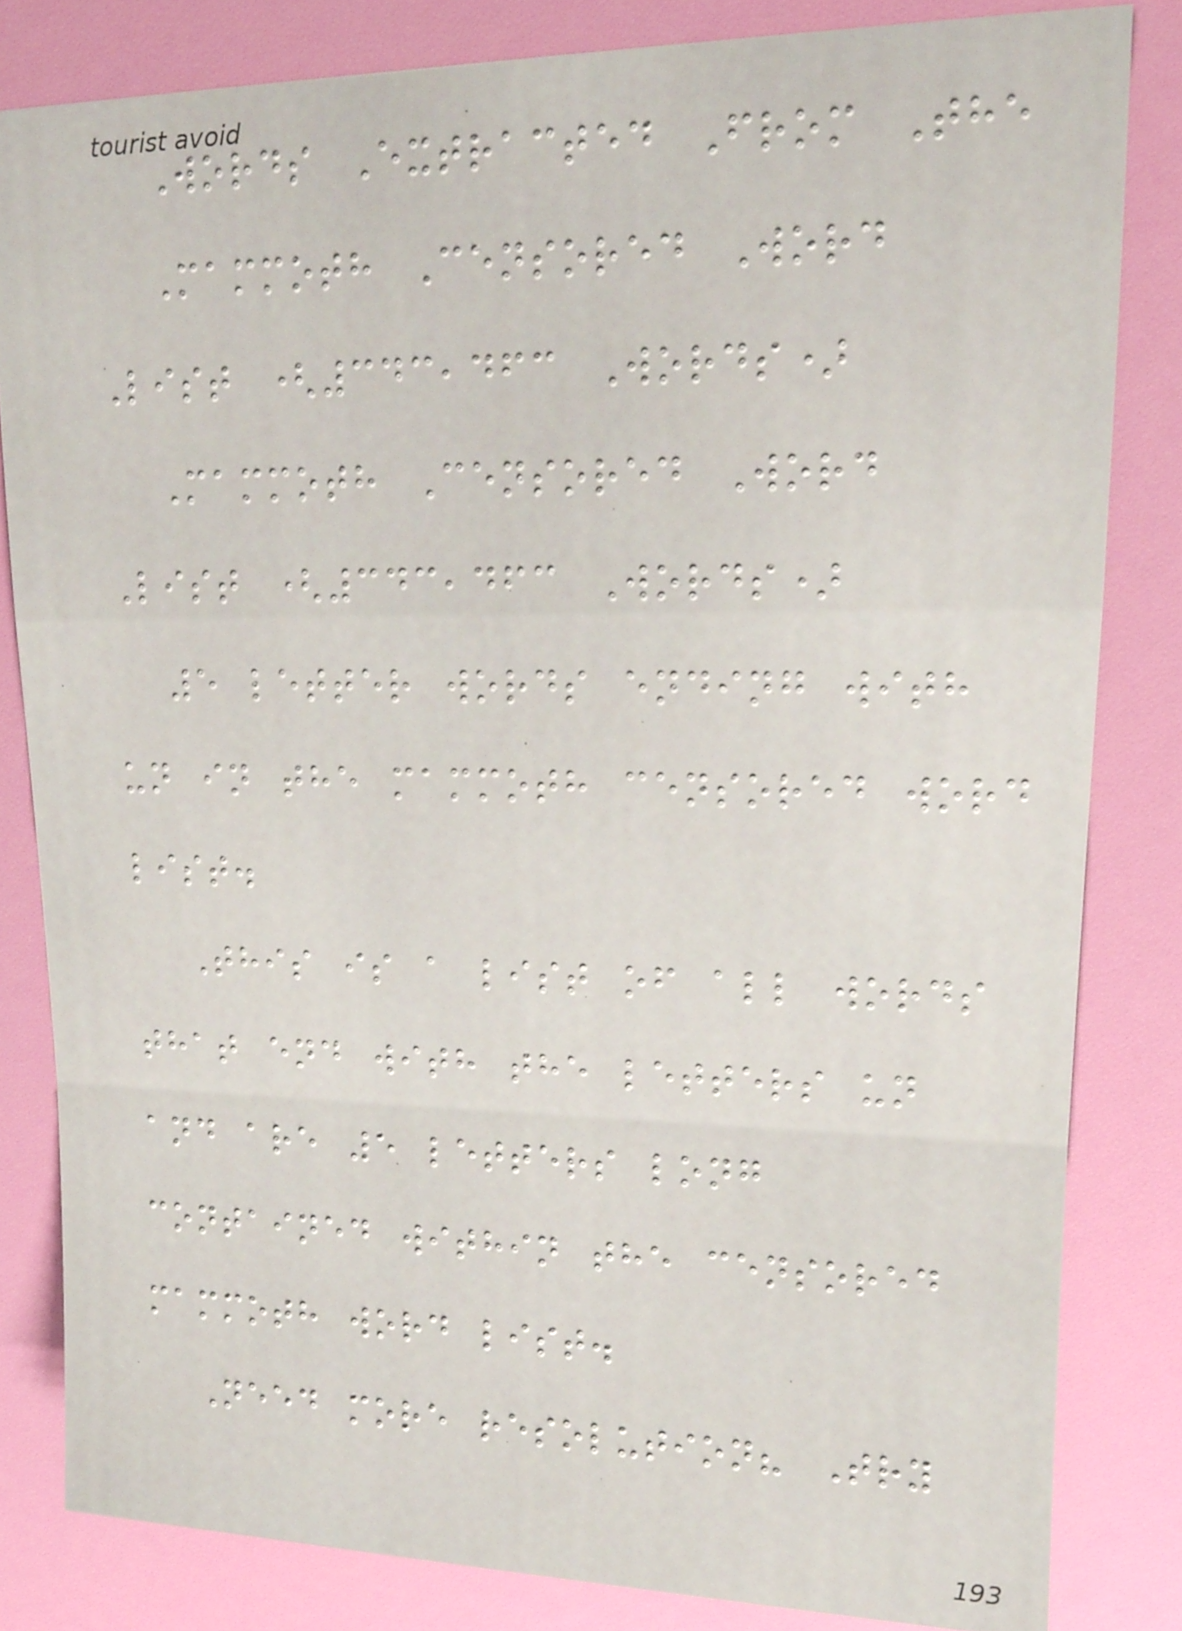Words Extracted From The
Mammoth Censored Word
List (343,463 Words)
Mammoth Censored Word
List (343,463 Words)
5 letter words ending with
un in the mammoth censored word
list.
This is a list of all words
that end with the letters un
and are 5 letters long
contained within the censored
mammoth word list.
Need more resolution? Try
